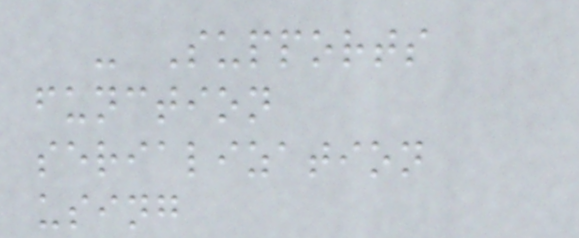- Supports
function
serialization
using
